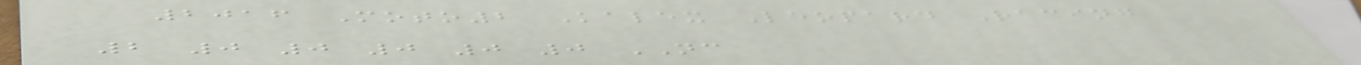2016 Moto2 Kalex Leopard Racing
2 0 0 0 0 0 NC
